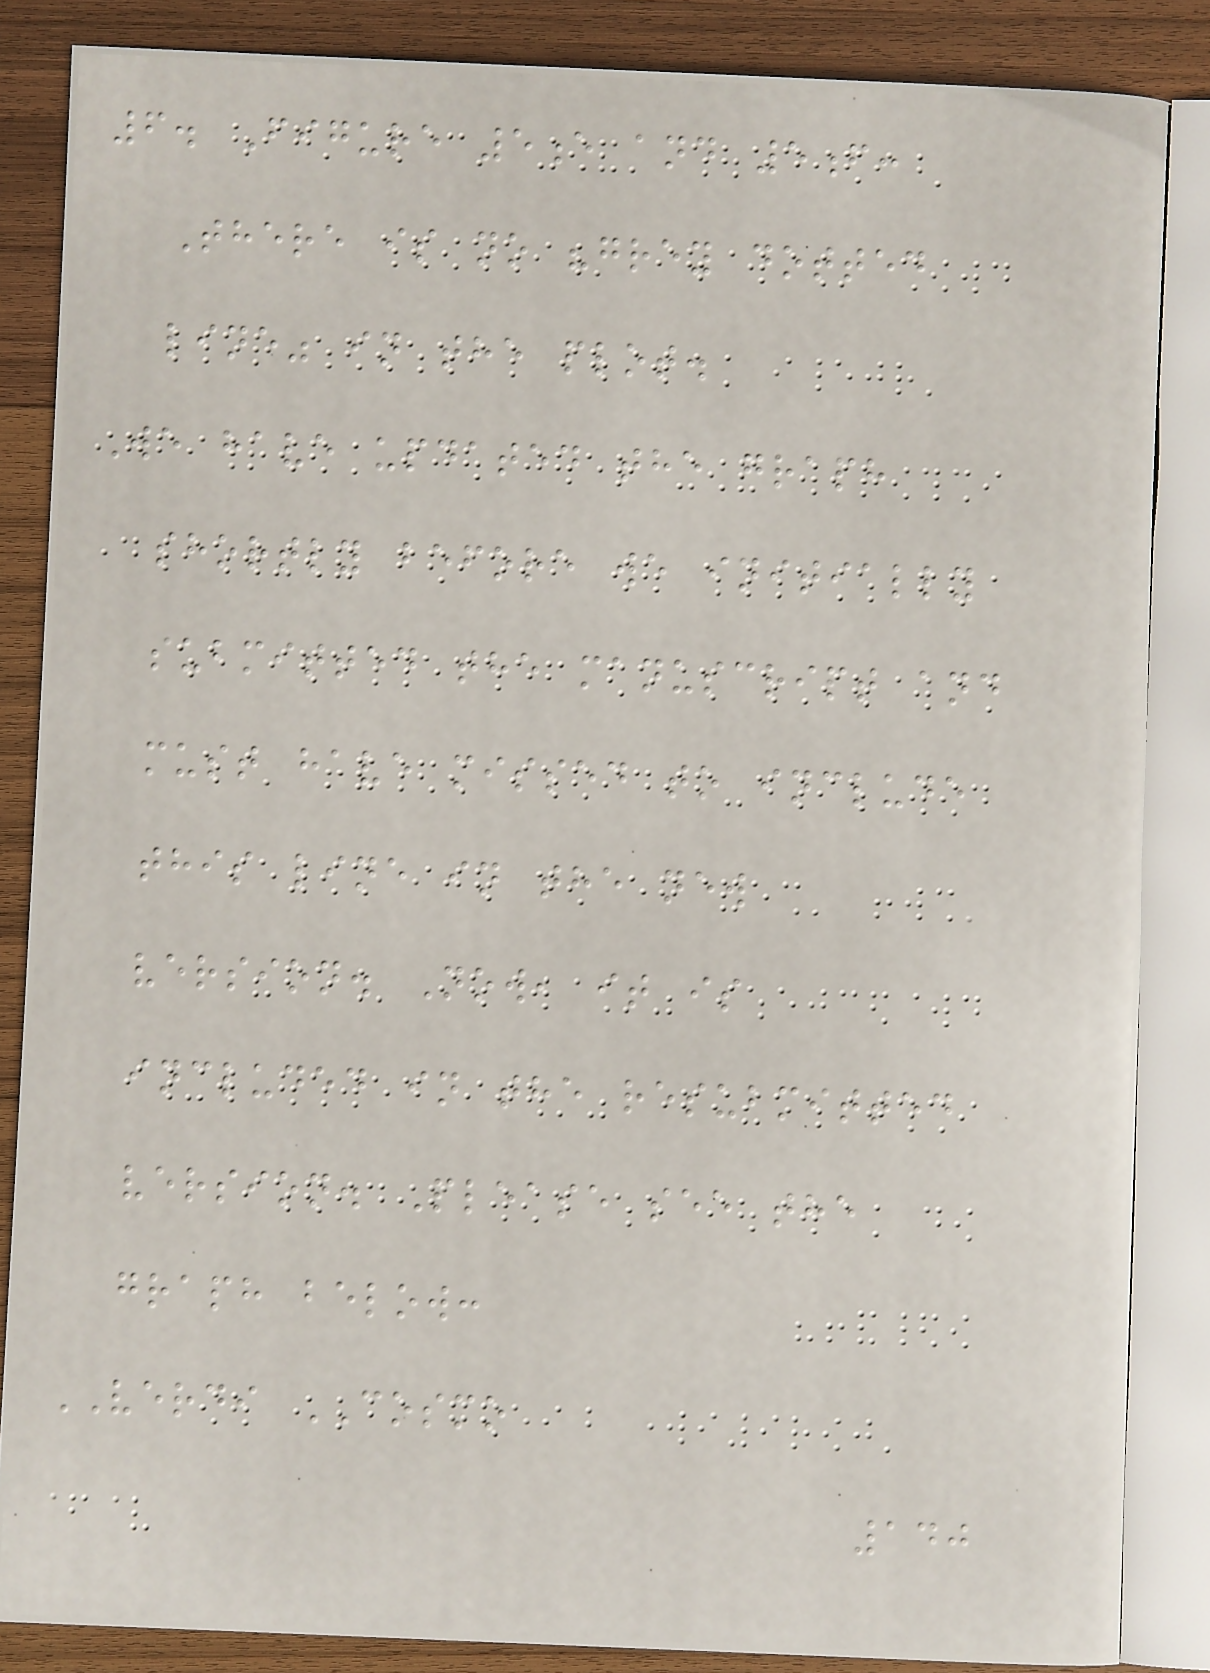6. Figure 5e and 5f:
There is no "grey dotted
line" in the plot.
We have updated the graph
shortly before we initially
submitted the manuscript and
must have missed to include
this line in the new
version. Now, it is
included in the resubmitted
version. Please see the
graph below:
VERDI COSMO
140
